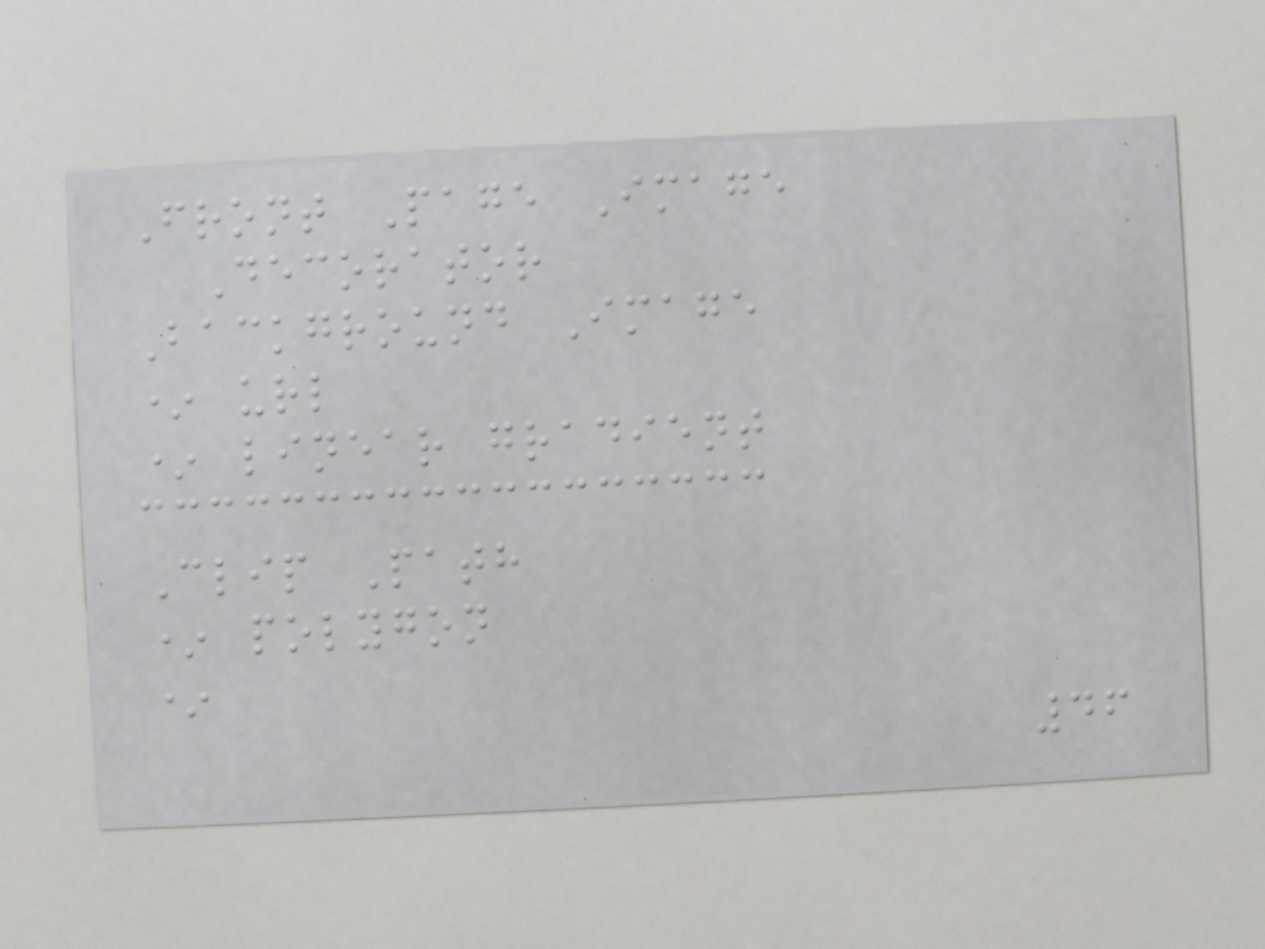Front Page Image
Decorator
Background Image
* url
* linear gradient
Clip Path
* polygon
*
46
